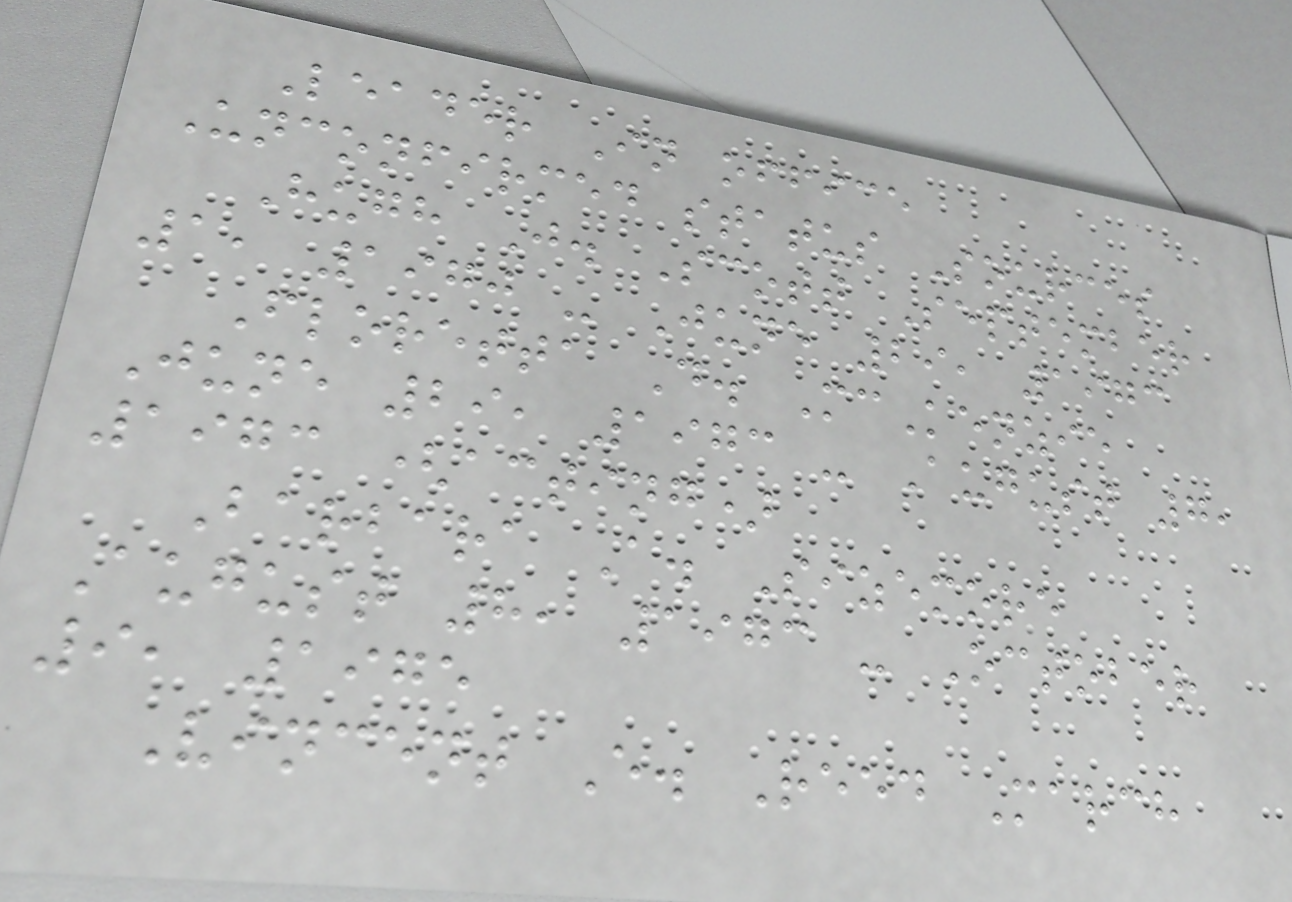Leader In office
Unconfirmed status Sources
Hugh J. Scott September
1, 1970 - June 29, 1973
Floretta D. McKenzie
June 29, 1973 - August 7,
1973 (acting)
Barbara A. Sizemore
August 8, 1973 - October
9, 1975
Vincent E. Reed March
